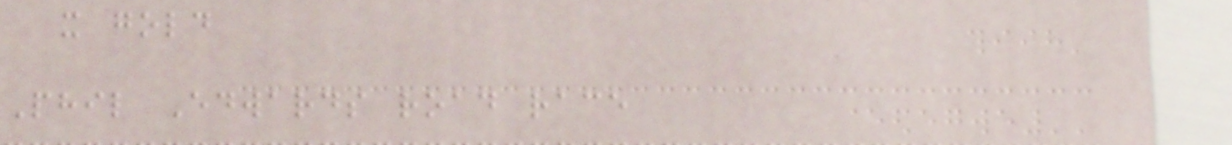x gold
Phil Edwards road race
